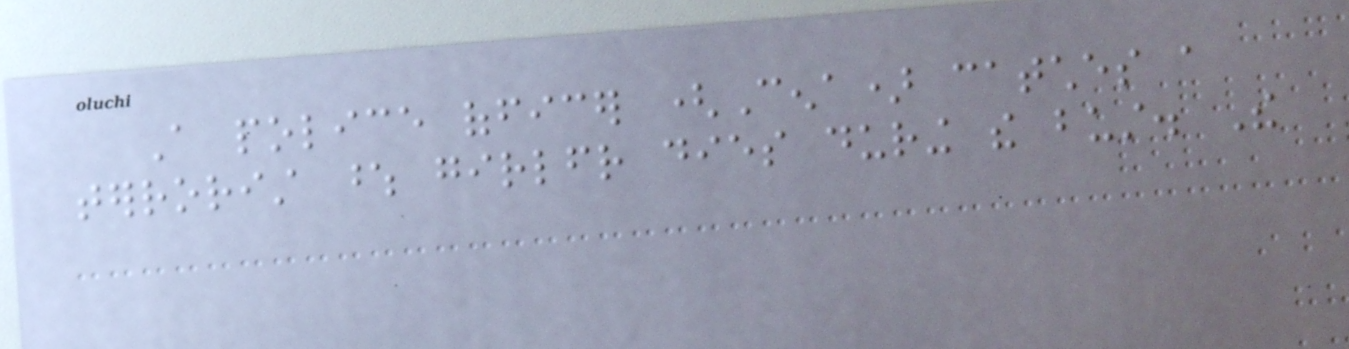A police officer (Cena) catches a
terrorist whose girlfriend dies during the bust. The
